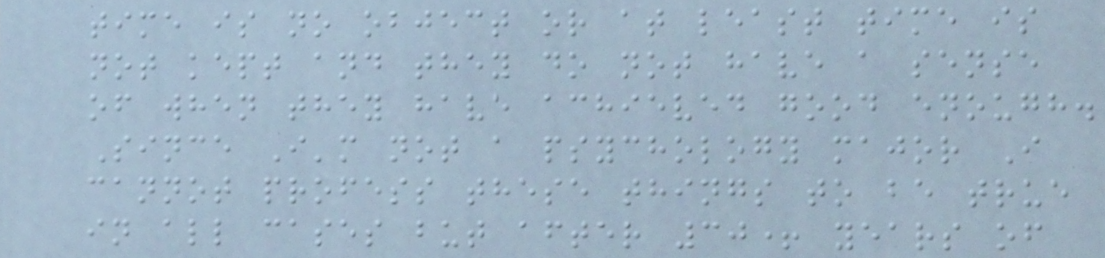time is no object or at least time is
not kept and they do not have a sense
of when they have achieved good enough.
Since I'm not a psychology major I
cannot profess these things to be true
in all cases but after 30+ years of
